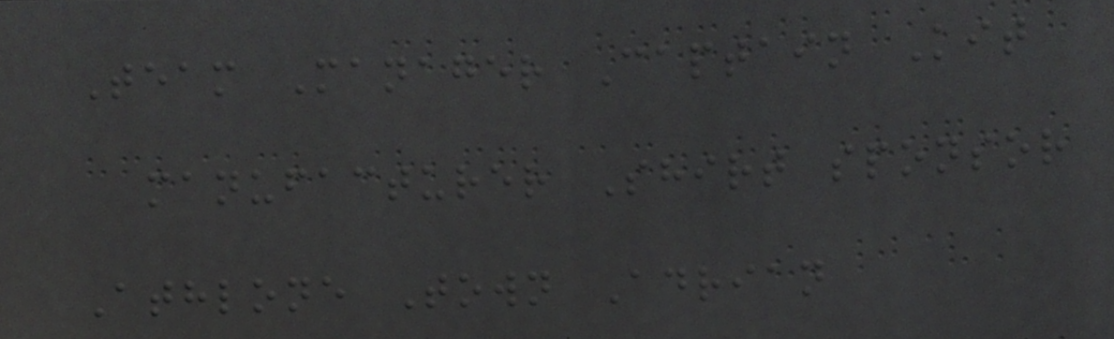Team Manager Captain Kit
manufacturer Shirt sponsor
Athlone Town Adrian
